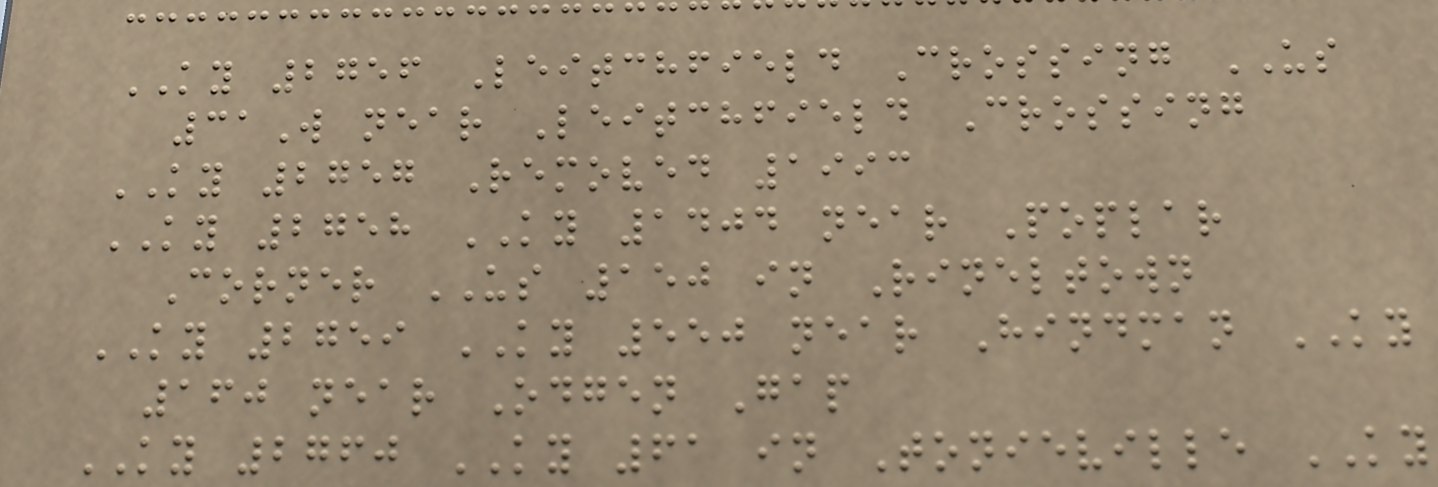KY 2756 Leitchfield Crossing US
31W near Leitchfield Crossing
KY 2757 Removed 1993
KY 2758 KY 1404 near Poplar
Corner US 150 in Rineltown
KY 2759 KY 550 near Hindman KY
160 near Odgen Gap
KY 2760 KY 61 in Tonieville KY
